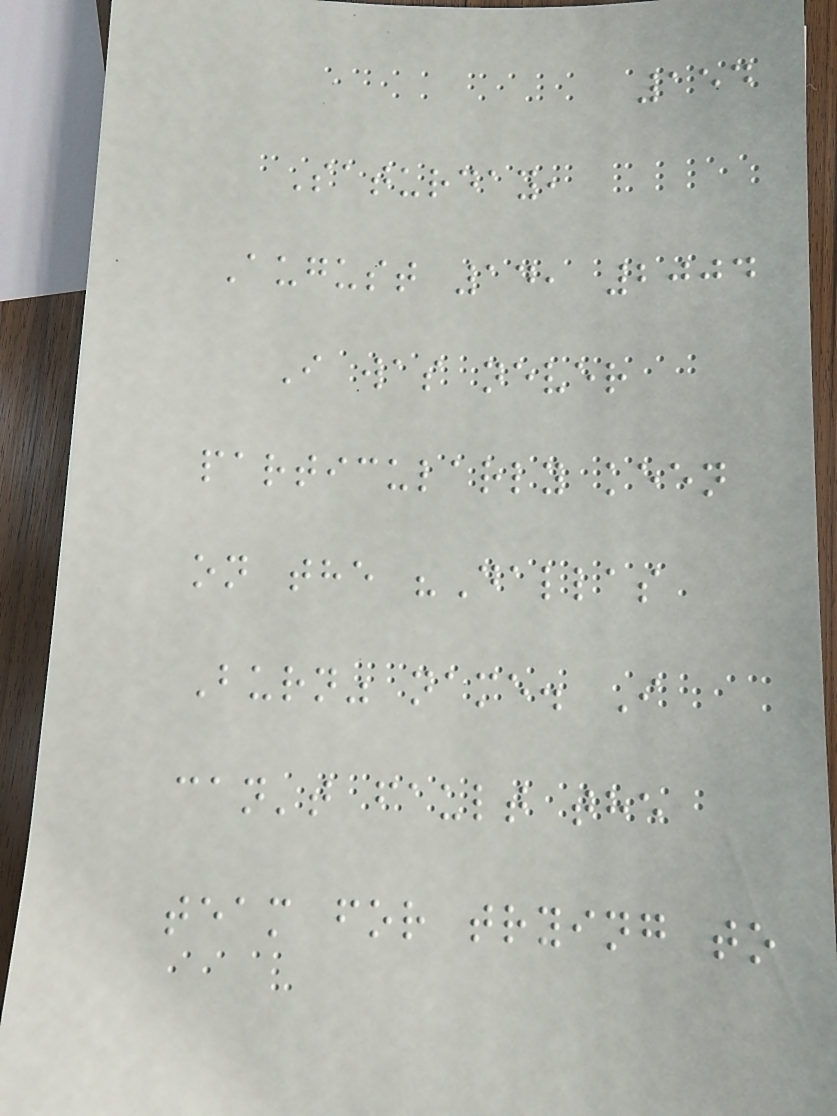154
Saturday,
August 14, 2004
I was never
particularly keen
on the "Dallas
Burn" name. I
can't fault the
team for trying to
